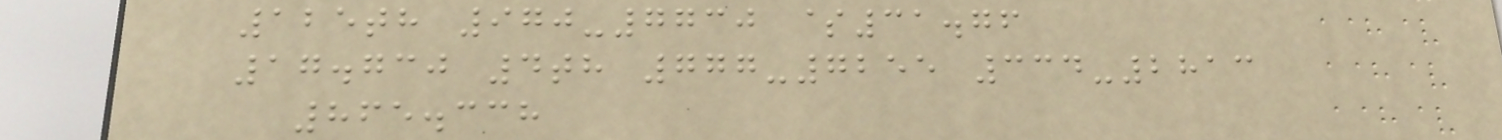125th 970-7730 $31.76
17.730 4th 777-7255 334-2813
865.338
